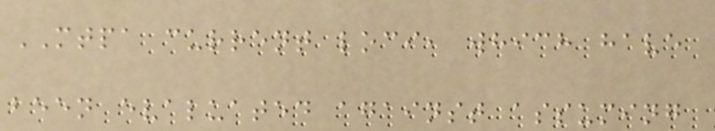MTPA current loci, which have
been evaluated against assuming
